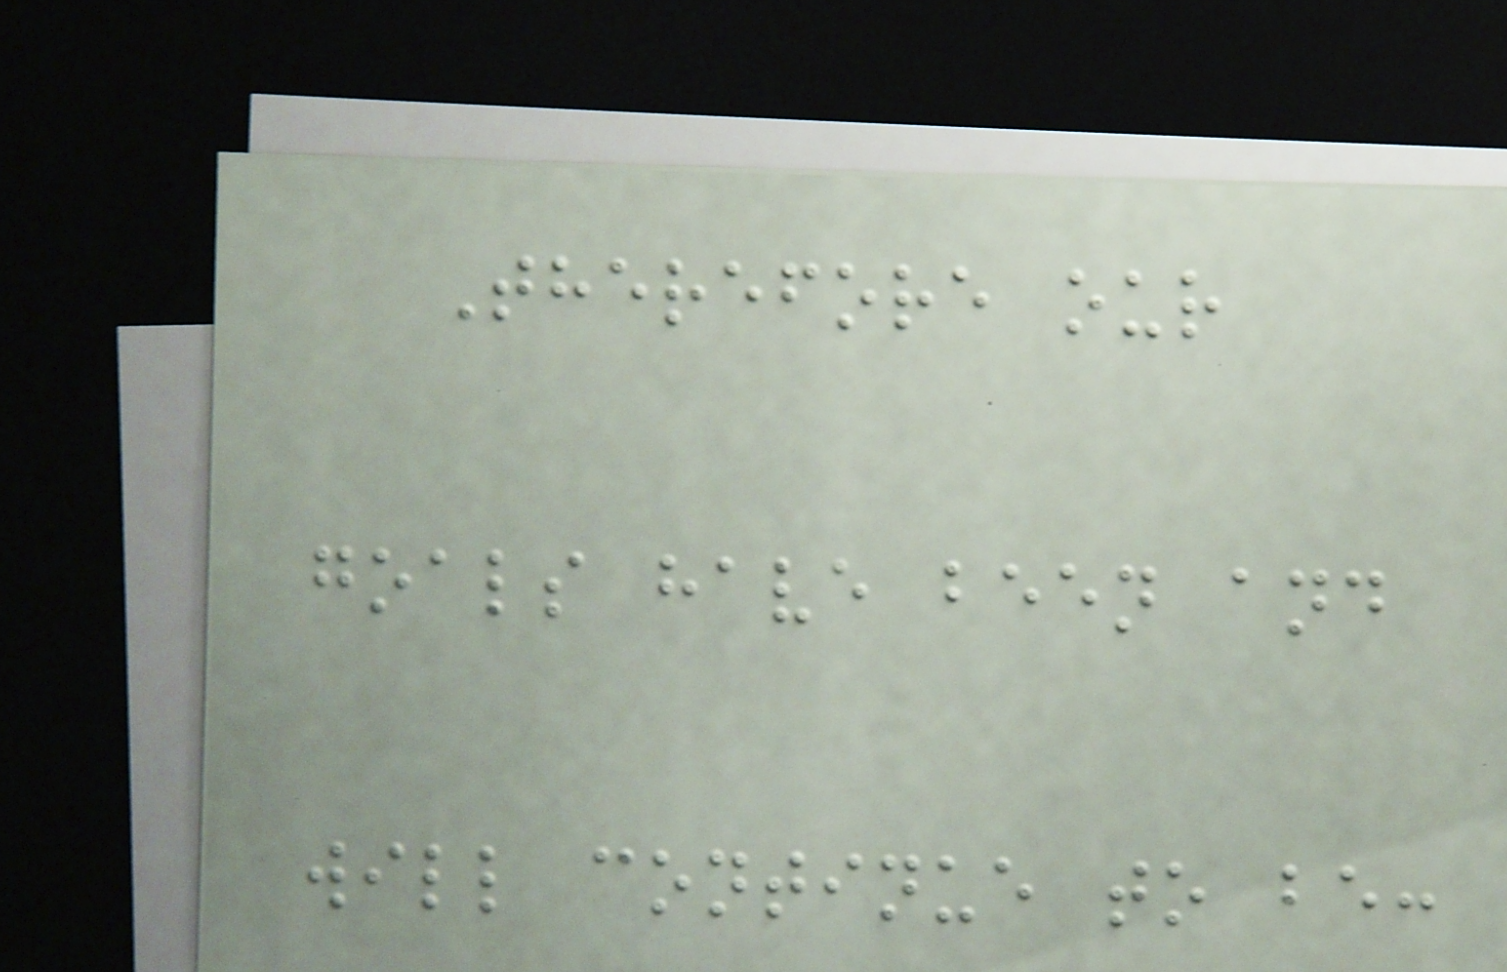Therefore our
goals have been and
will continue to be:
